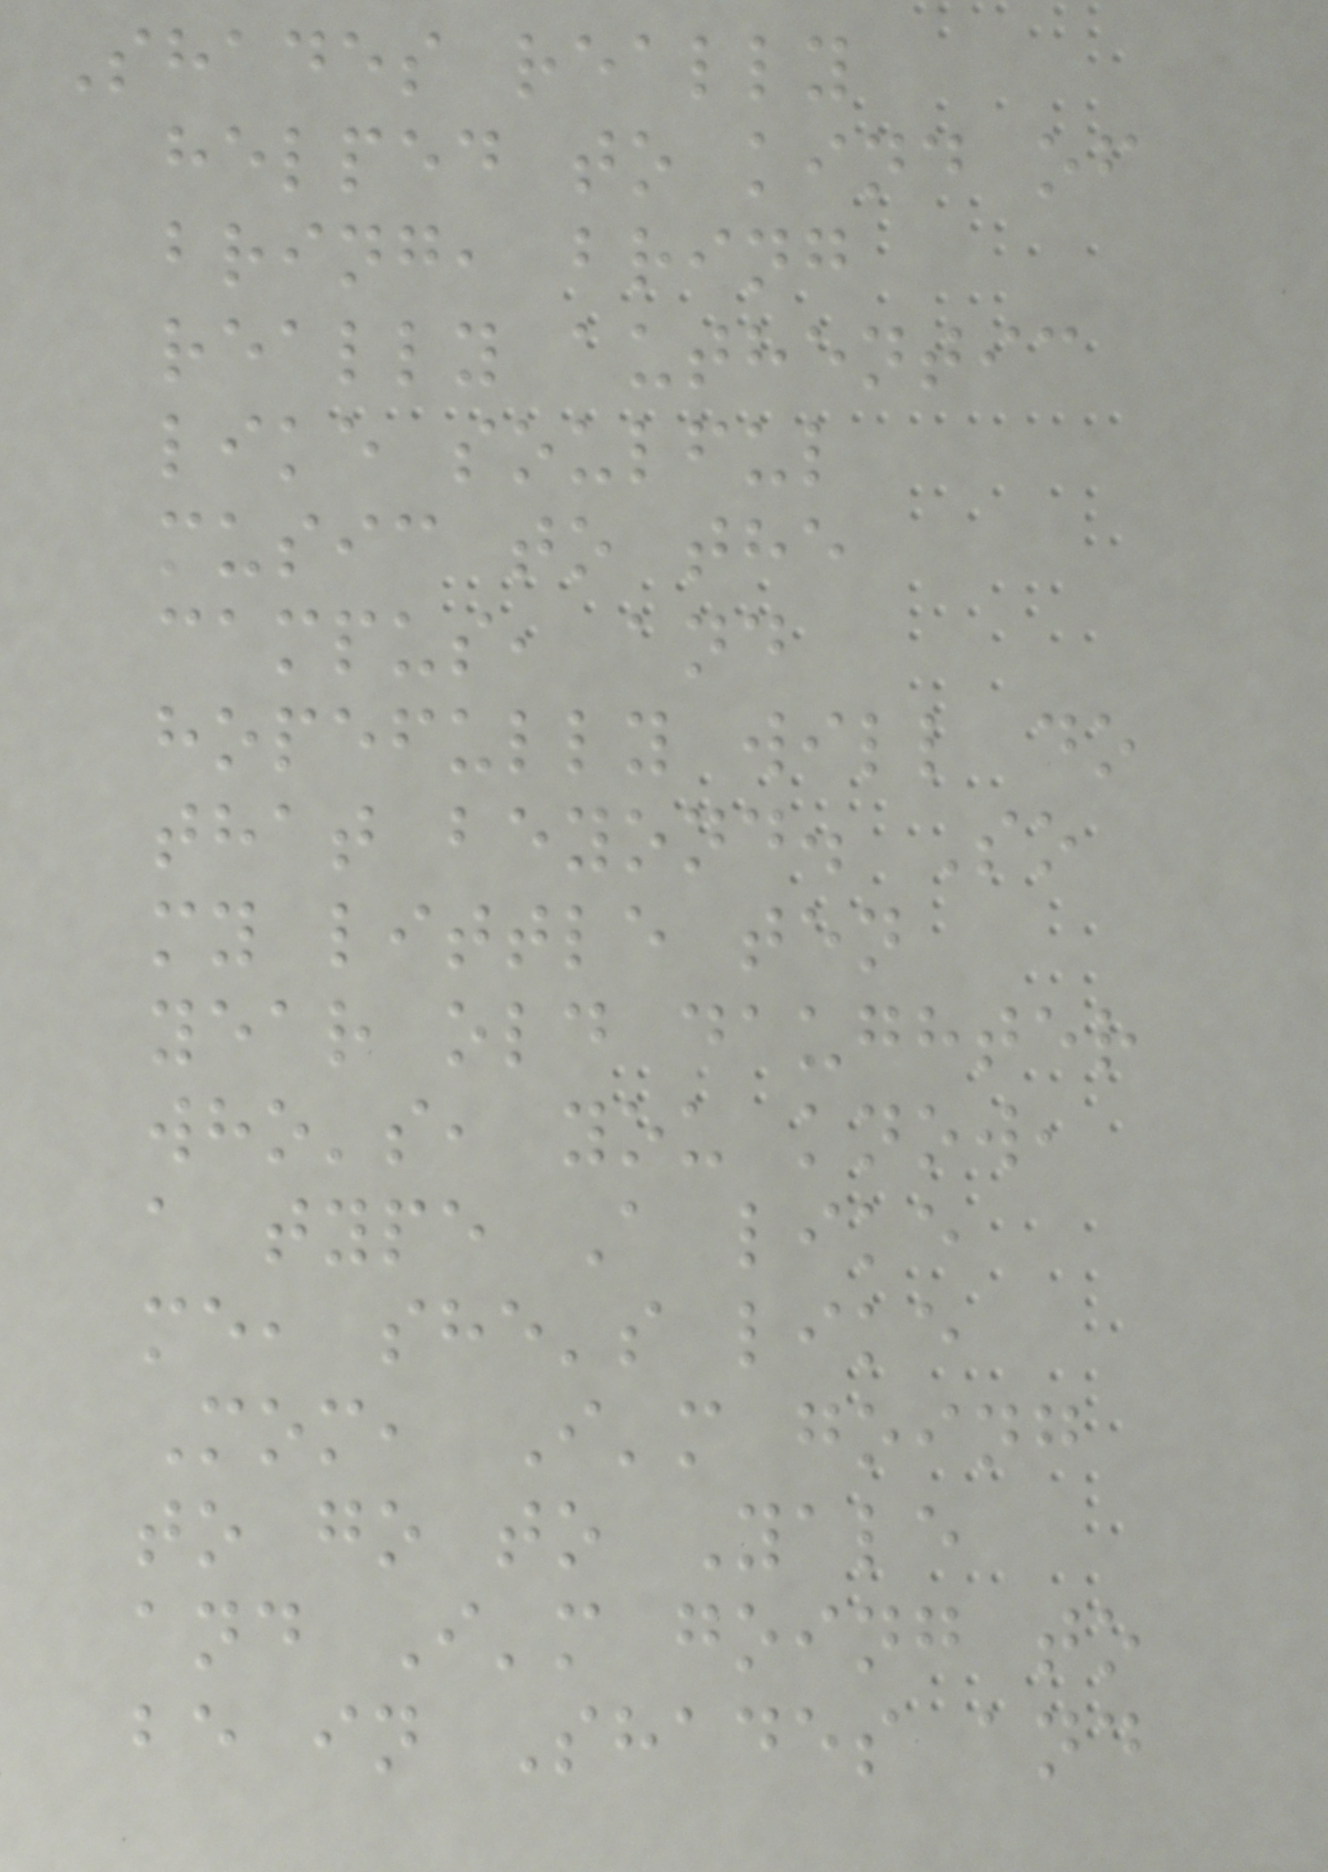Shades really
helped to kind of
bring, bring
really authentic
like soulful
music to the
campus, and
hopefully will do
that beyond. So
my little ten
year old daughter
who's, you know,
a type A like
me, she's like
Mom, I'm going
to go to Yale
and I'm going to
be in Shades and
